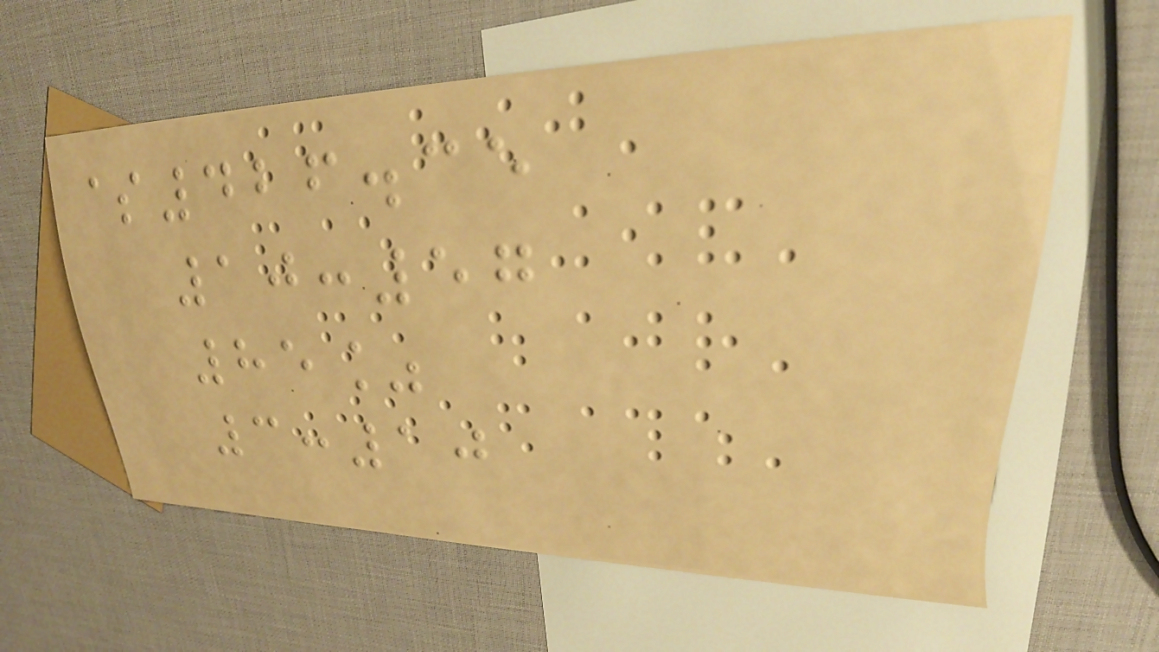$426.35
10:57
85%
3:10
